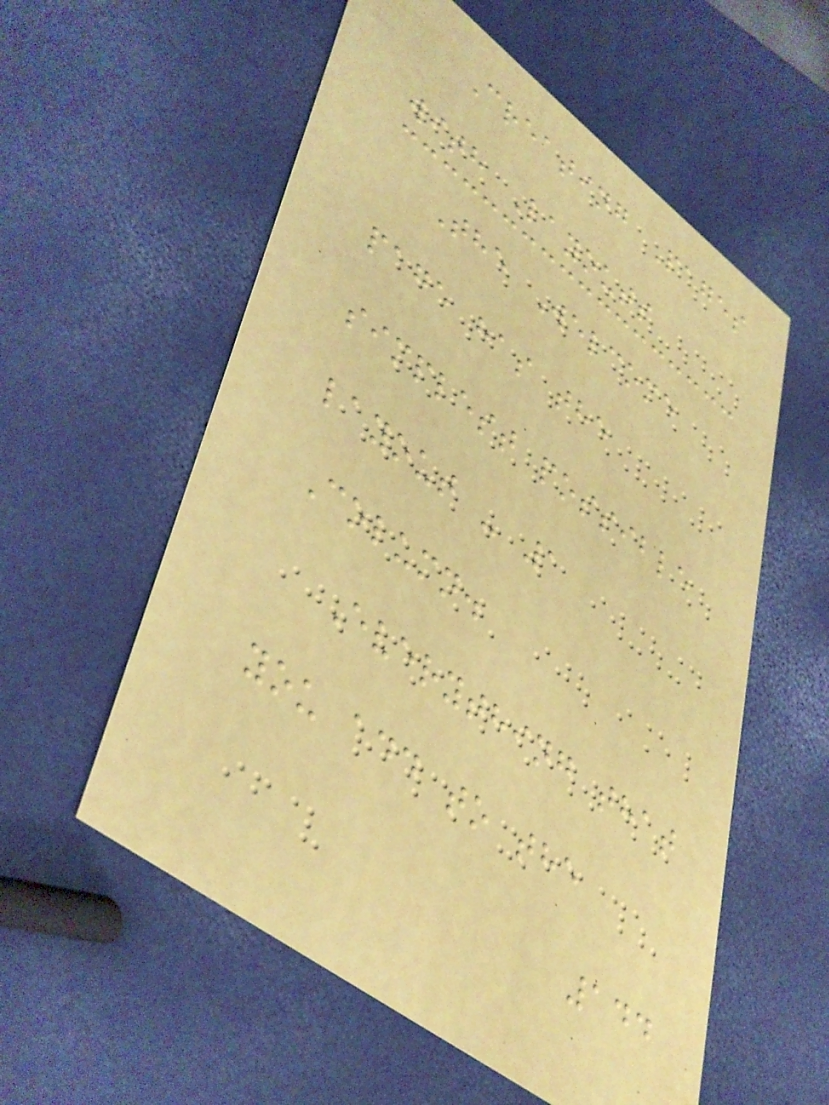Creating Pages
with Layouts
The Welcome
page has the
simplest possible
layout - 1
Column.
Everything that
you add to the
144
